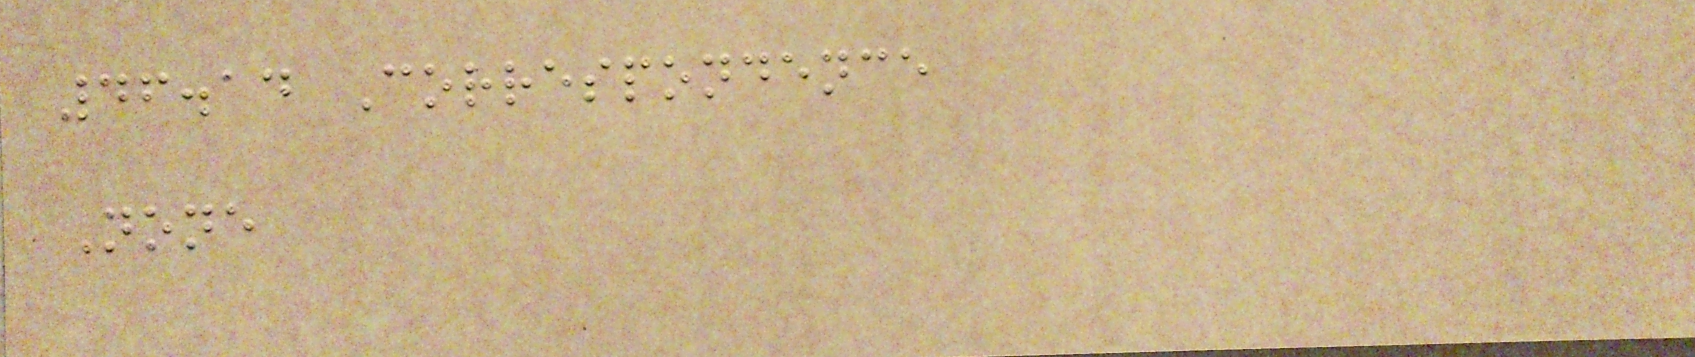46.14 Correspondence
None
